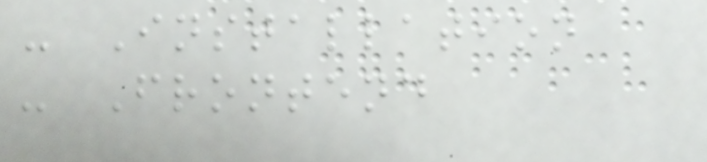- Installation
- Frontend
